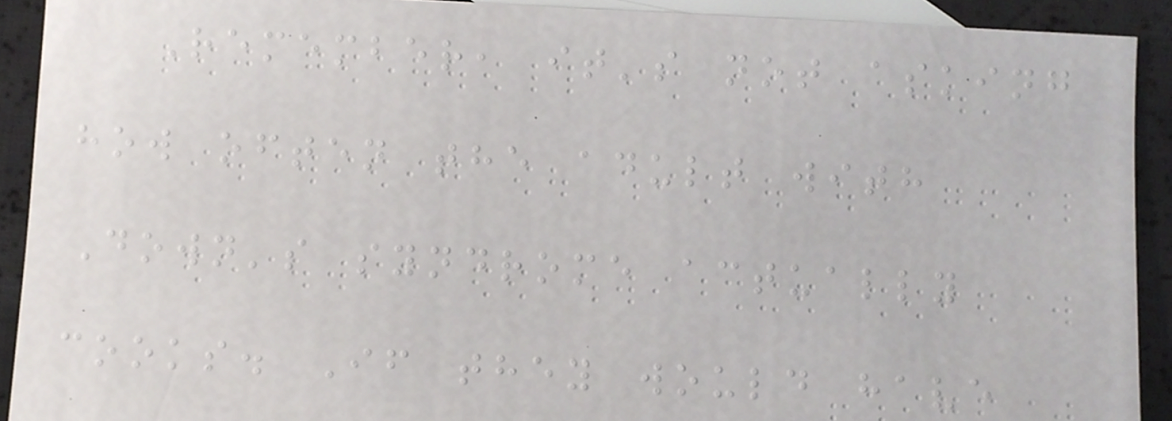Remember, it's not asking
how often the adult with
Down's syndrome actually
cooks. If they would have
